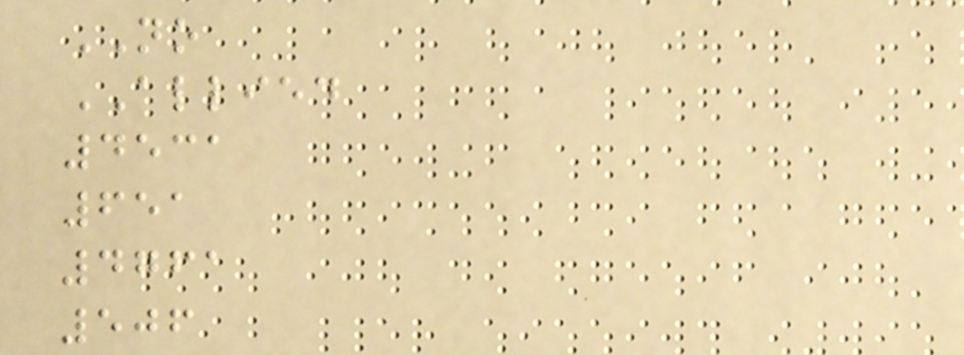NO
ALLIED
4531
651
4761
506
